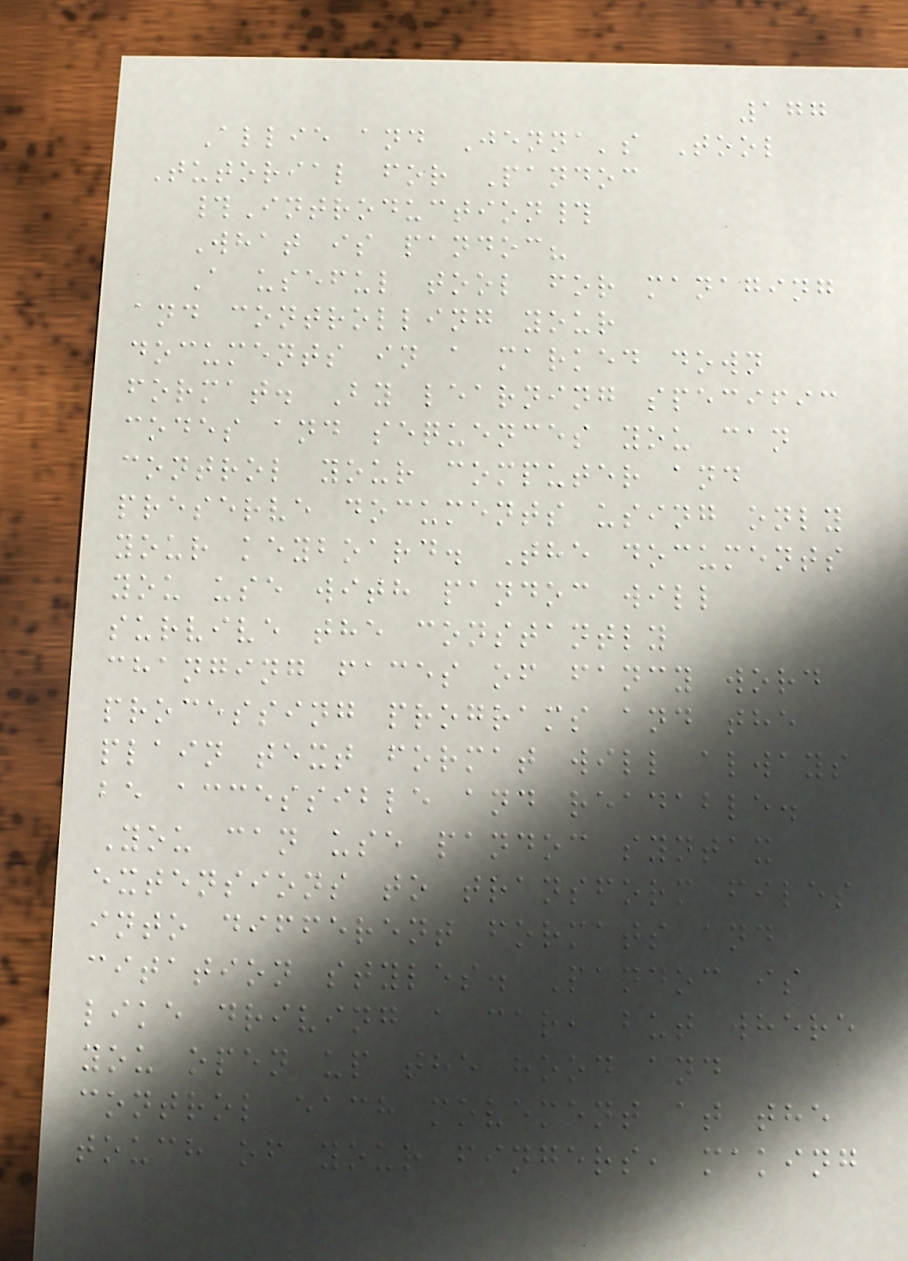177
Allie and Jenna's Tool
Tutorial for Pandoc
#Introduction#
What is pandoc?
A useful tool for managing
and controlling your
documents in a marked down
format. By learning specific
codes and sequences you can
control your computer and
preserve documents using only
your keyboard. The documents
you use with pandoc will
survive the constantly
changing faces of fancy word
processing programs and the
plain text format will always
be accessible and readable.
You can use pandoc syntax
extensions to transform files
into different formats and
citation styles. Pandoc is
like driving a car, but where
you open up the hood and
control each movement at the
touch of your fingers, making
